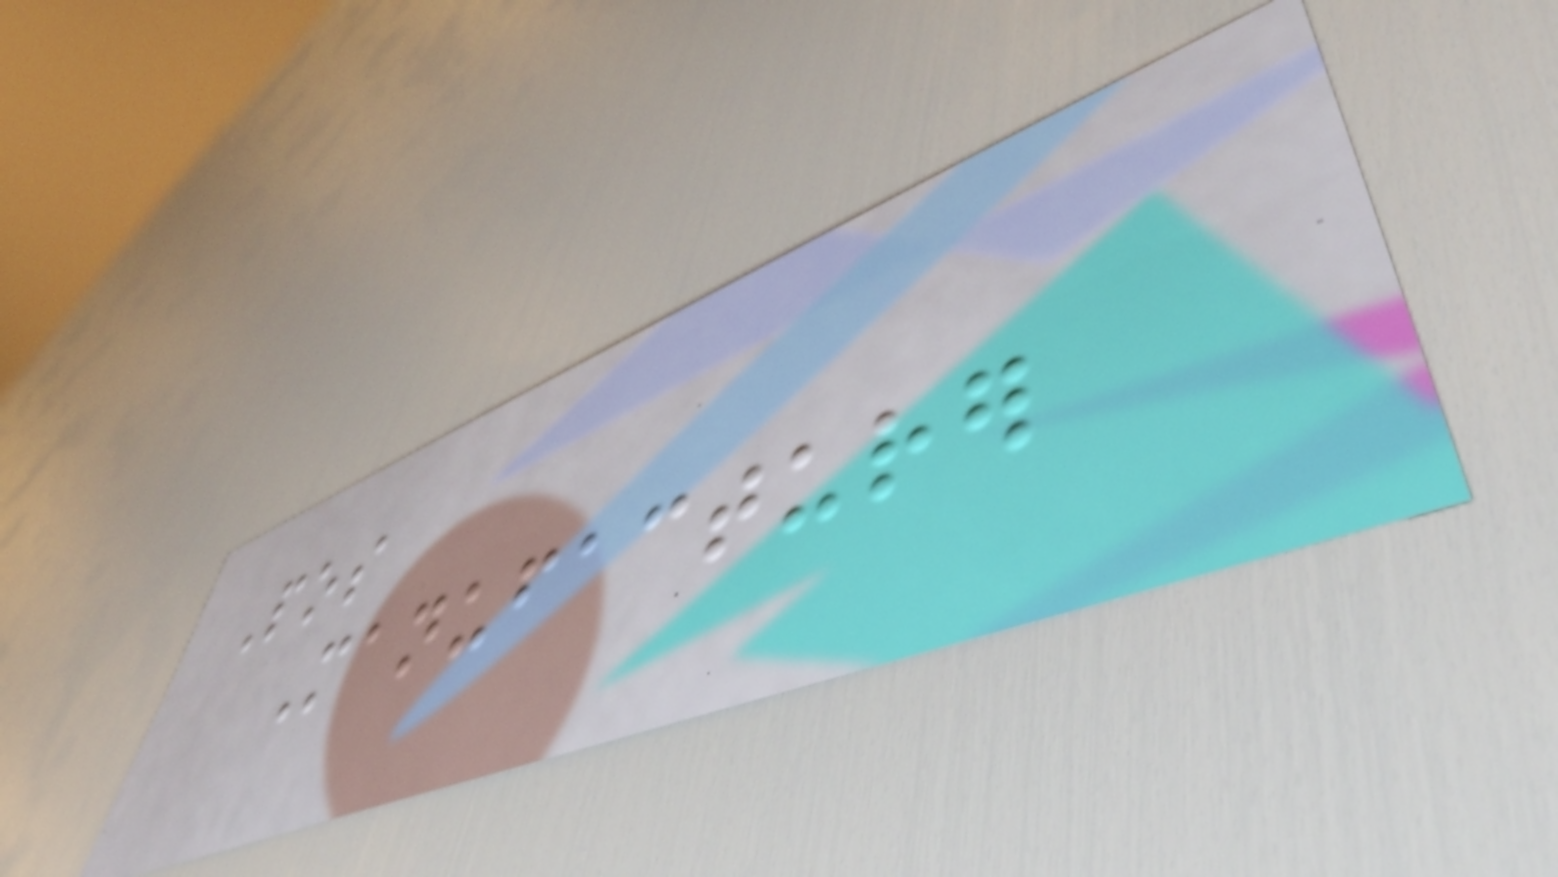Pos
Manufacturer
